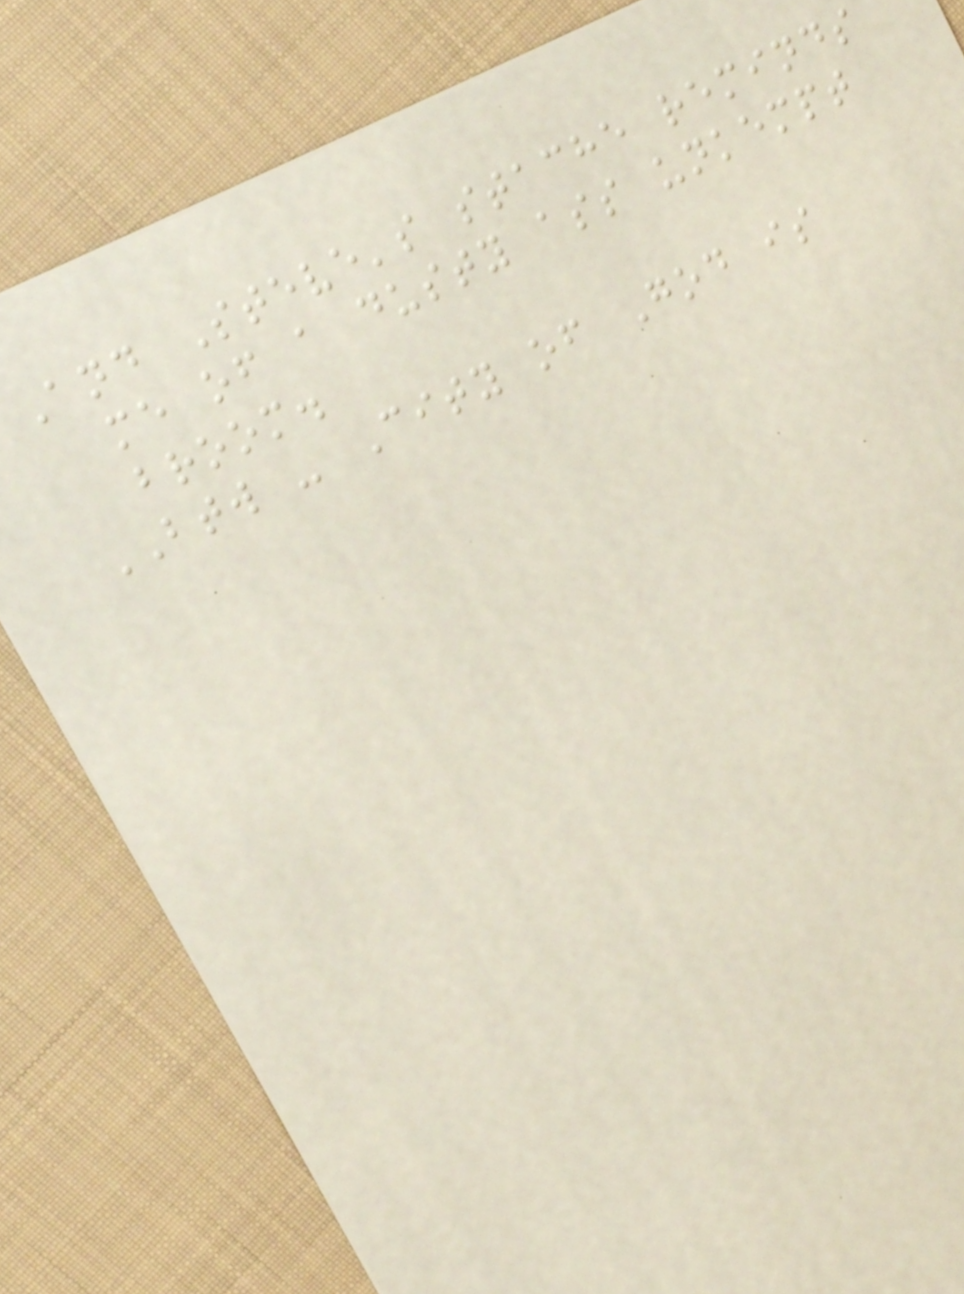And Steve's stache reminds
me of a dusty ass unkempt
broom.
BTW - City of God is
